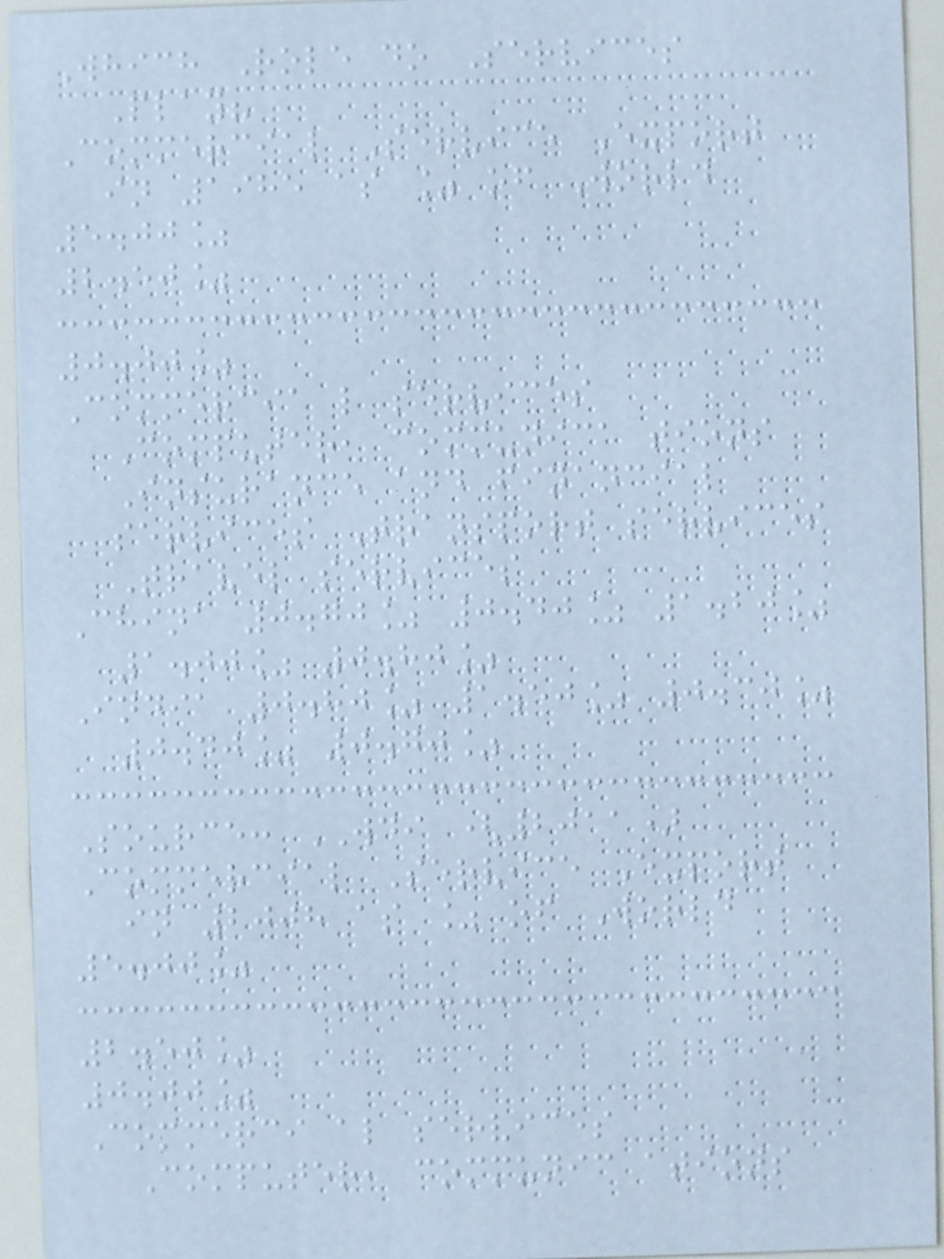Which Role do Services
Play?
Commercial Service Export
in 1985 as % of World
5.00%
2.50%
0.00%
Commercia l services
Computer, communica tions
Insurance and financial
services Transport services
Travel services
China 0.70% 0.40% 1.20%
1.00% 0.80%
India 0.80% 1.50% 0.30%
0.40% 0.70%
Source: WDI (2011)
Commercial Service Export
in 2008 as % of World
5.00%
2.50%
0.00%
Commerci al services
Computer, communic ations
